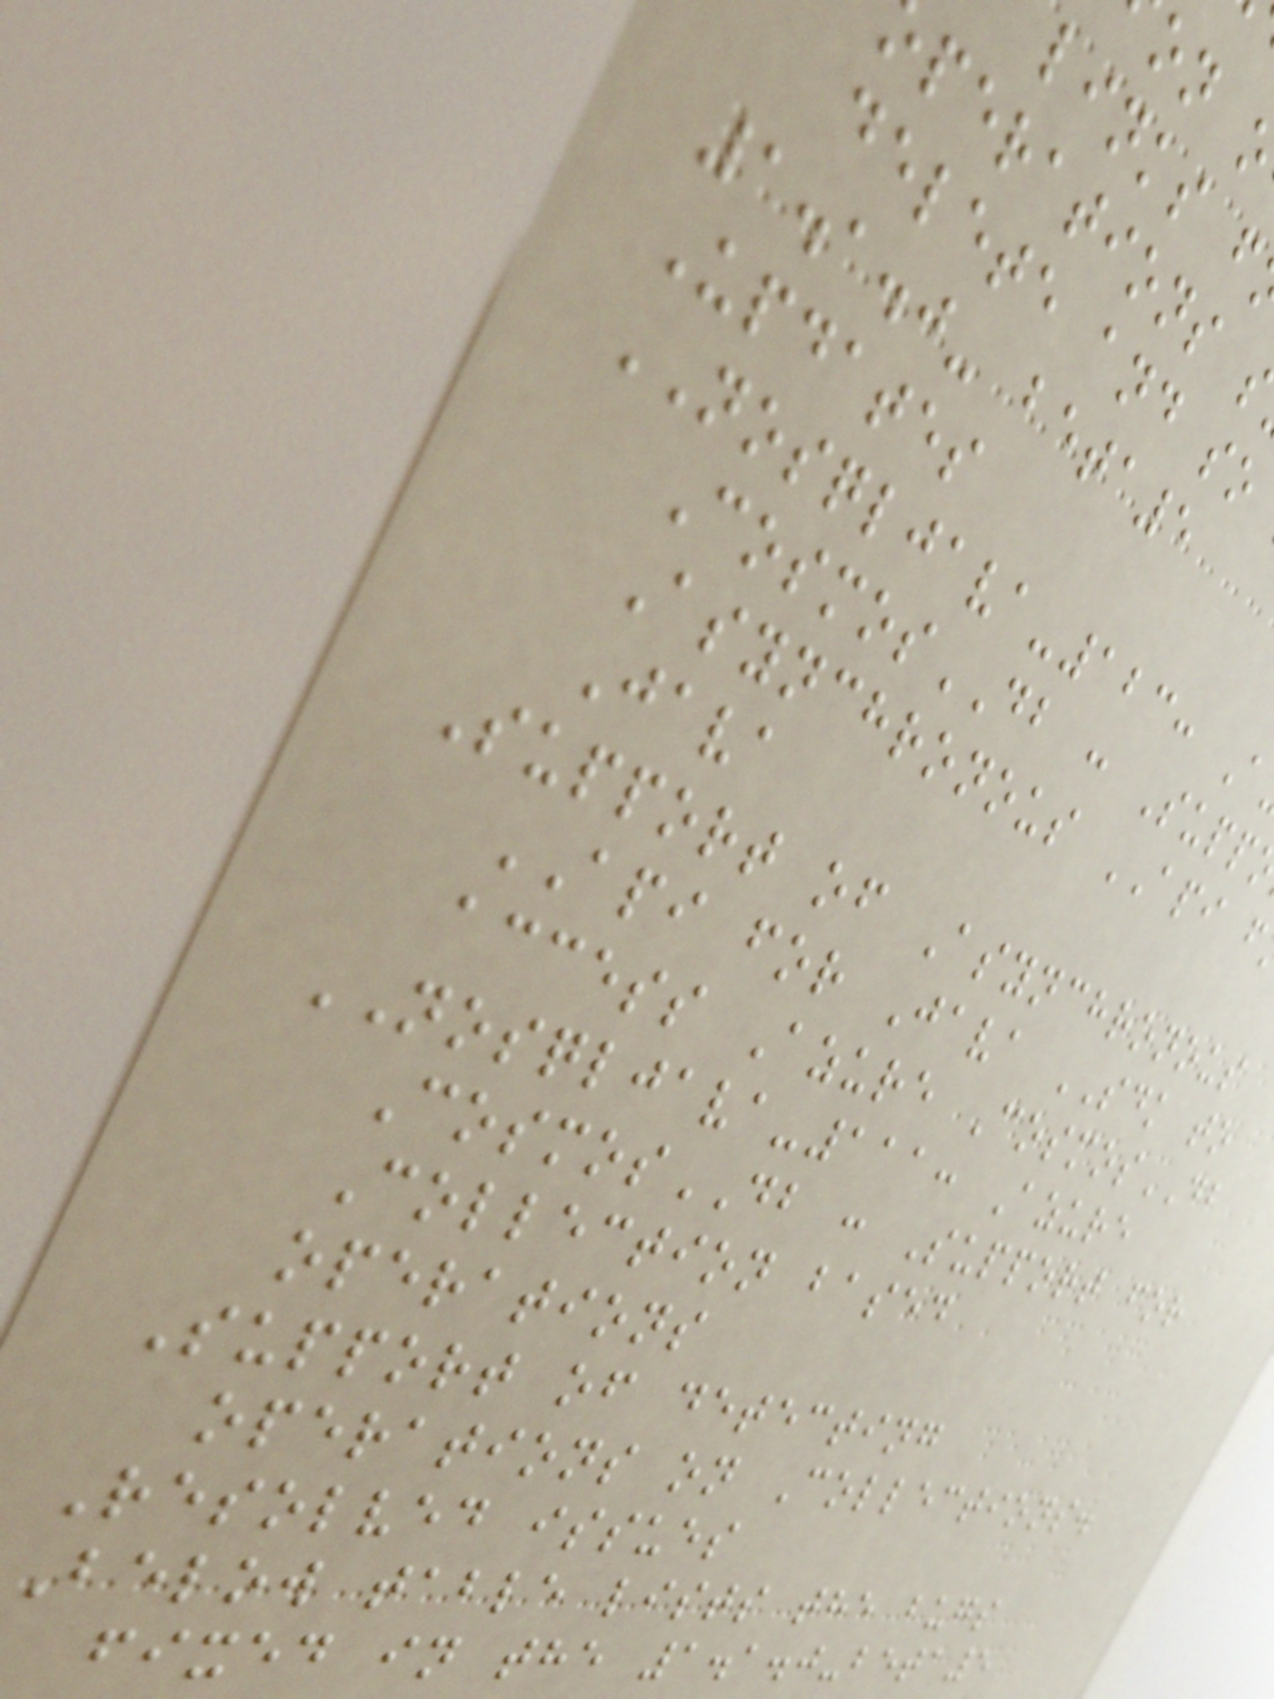links f
perations
delete and so
1.1.0- beta5
Updates
NOSQLJAVA-123: A
CosmosDB : Supp
Asynchronous API f
Java
Support of Asynchronous
API for Java SDK to
access Azure CosmosDB
NOSQLJAVA-111: Azure
CosmosDB : Support for
Collection based
operations
Support of detecting
operations on Collections.
Resolved issues
Below table lists the bugs
fixed in the 1.1.0-beta5
